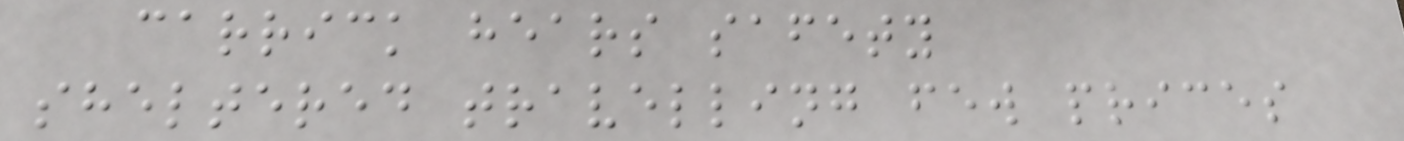carrick hears safety
sheltered travelling few prices
